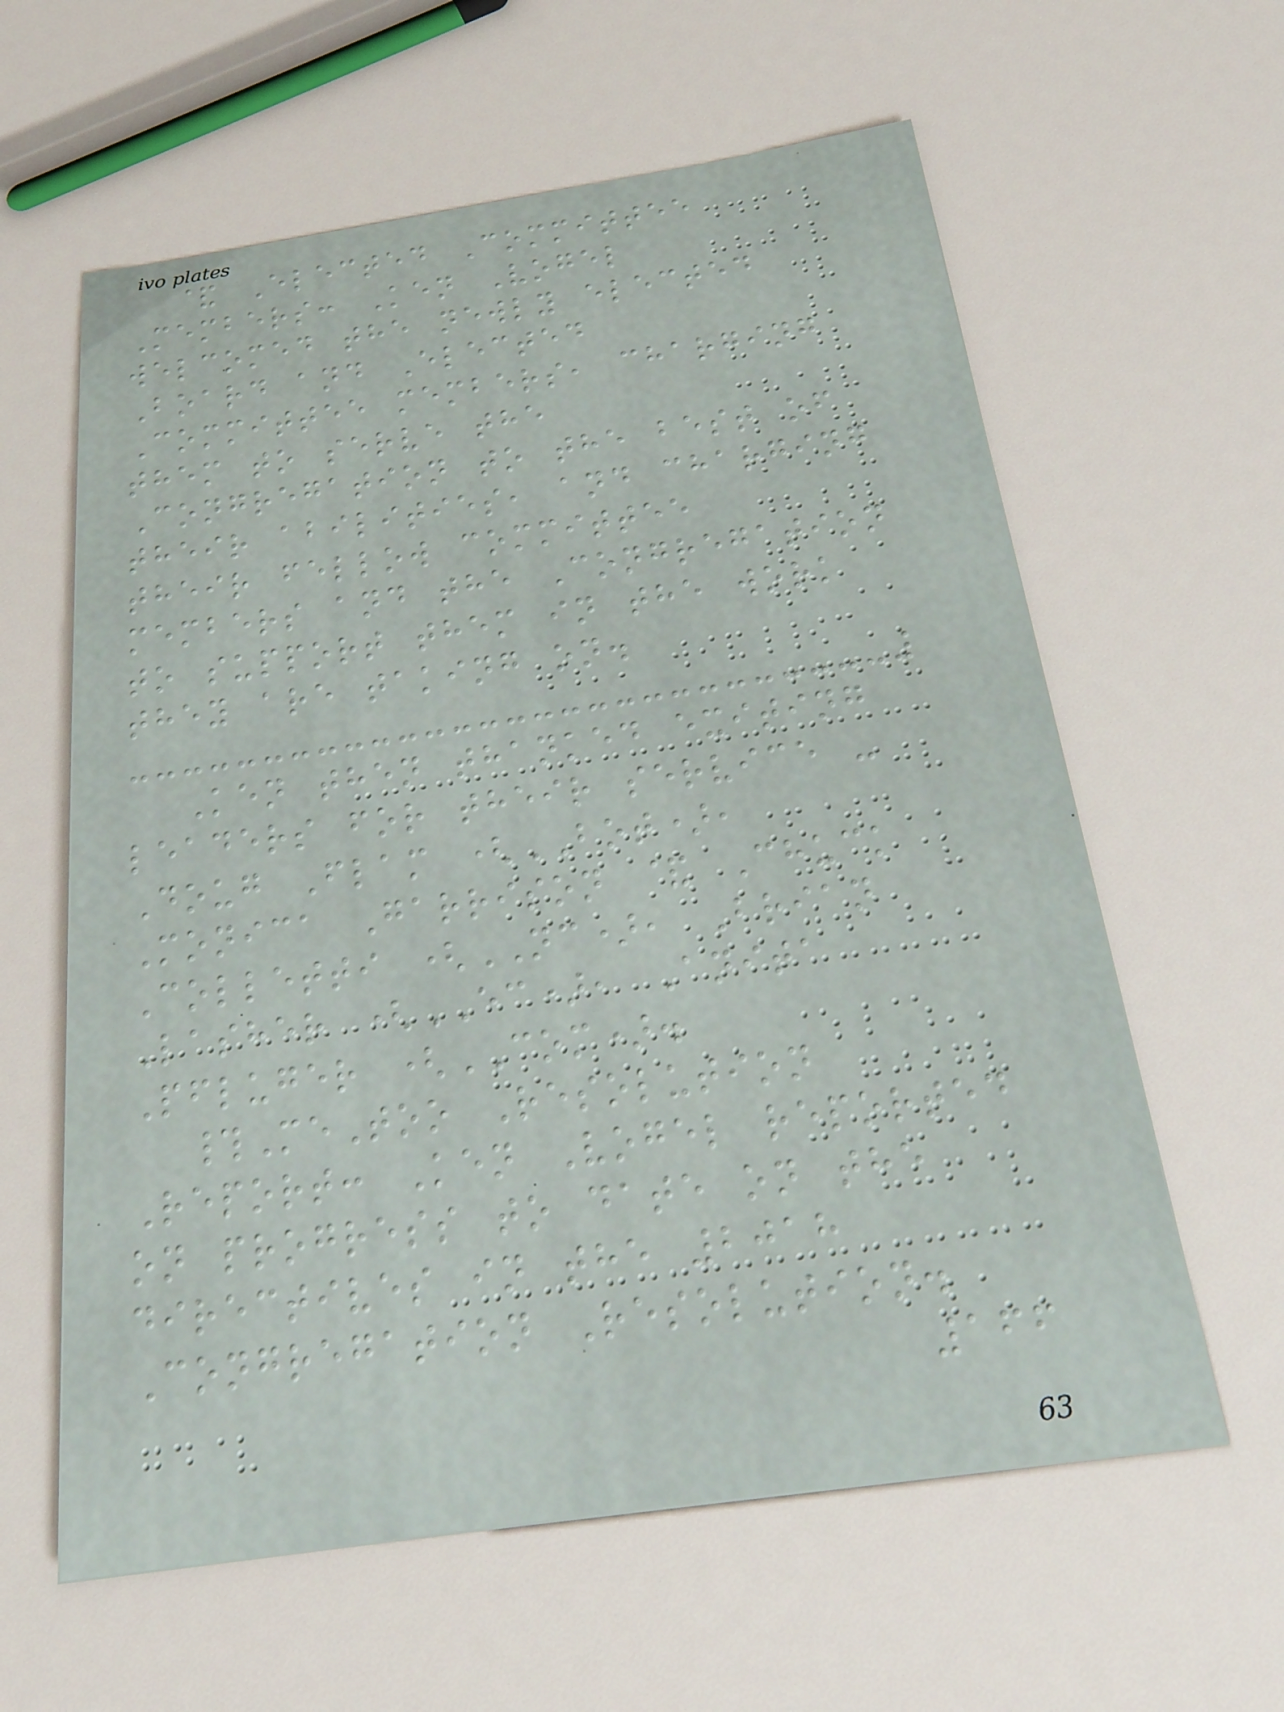& Elected Committee
Members: Ken Vogel
welcomed the newly elected
Board and Elected
Committee members, charging
them to serve the
Congregation to the best of
their abilities, and charging
their fellow committee
members and the Congregation
to support them in the work
they are taking on.
Ken then thanked exiting
leaders for their service -
Doug Flam (BOT),
Monica Garrison & Chuck
Colletti (NC), Brian
Lasher (EC), Anita
Pfluger (COM).
#MeToo Resolution
Report: Ken Vogel reported
on progress to date on the
directives in the 2018
Congregation Resolution.
166
